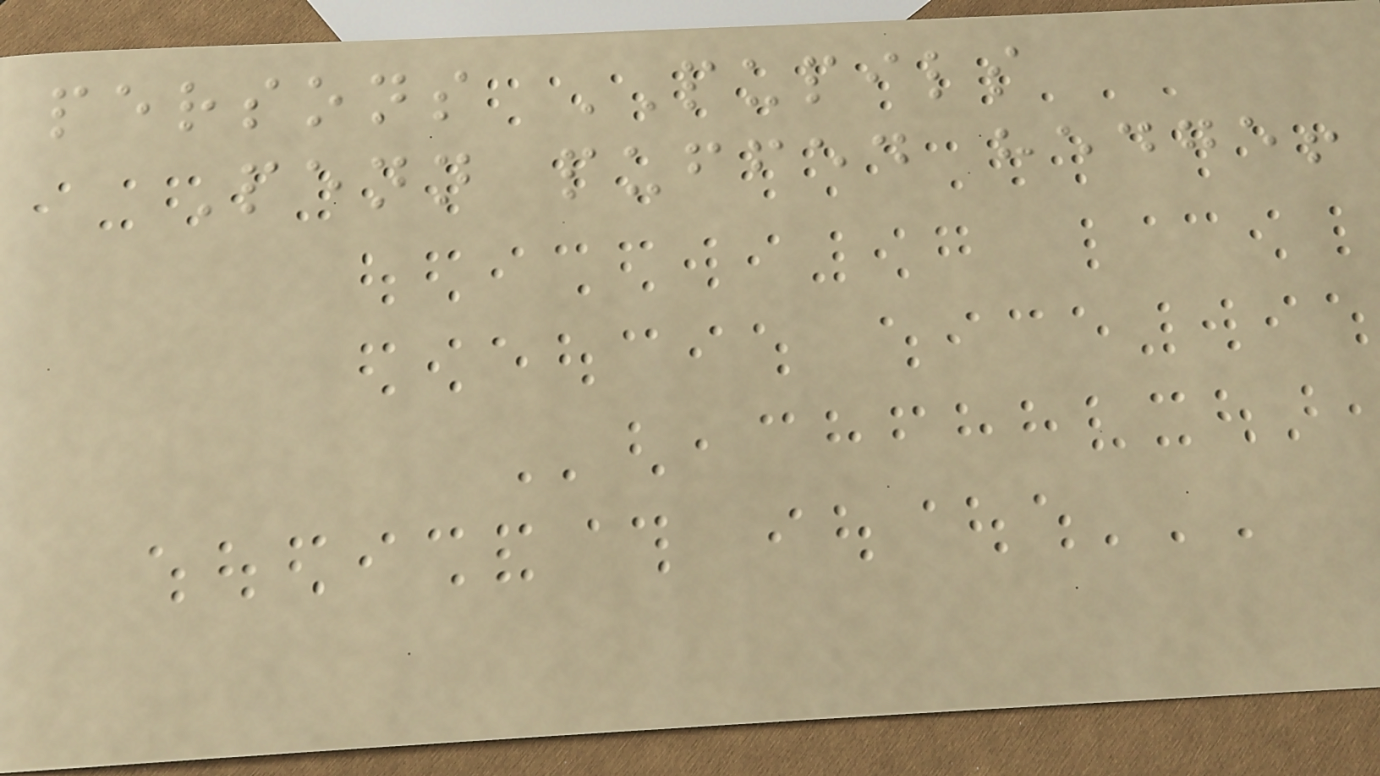persons PUPILS
Penn puffed hedge!
